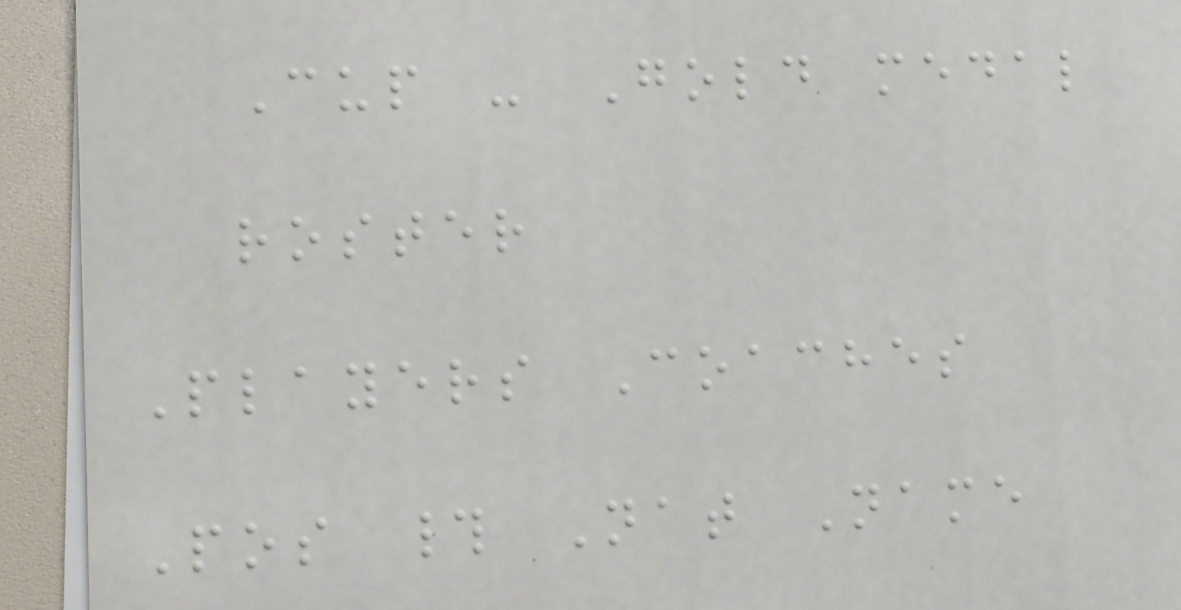Cup - Gold medal
roster
Players Coaches
Pos # Nat Name
